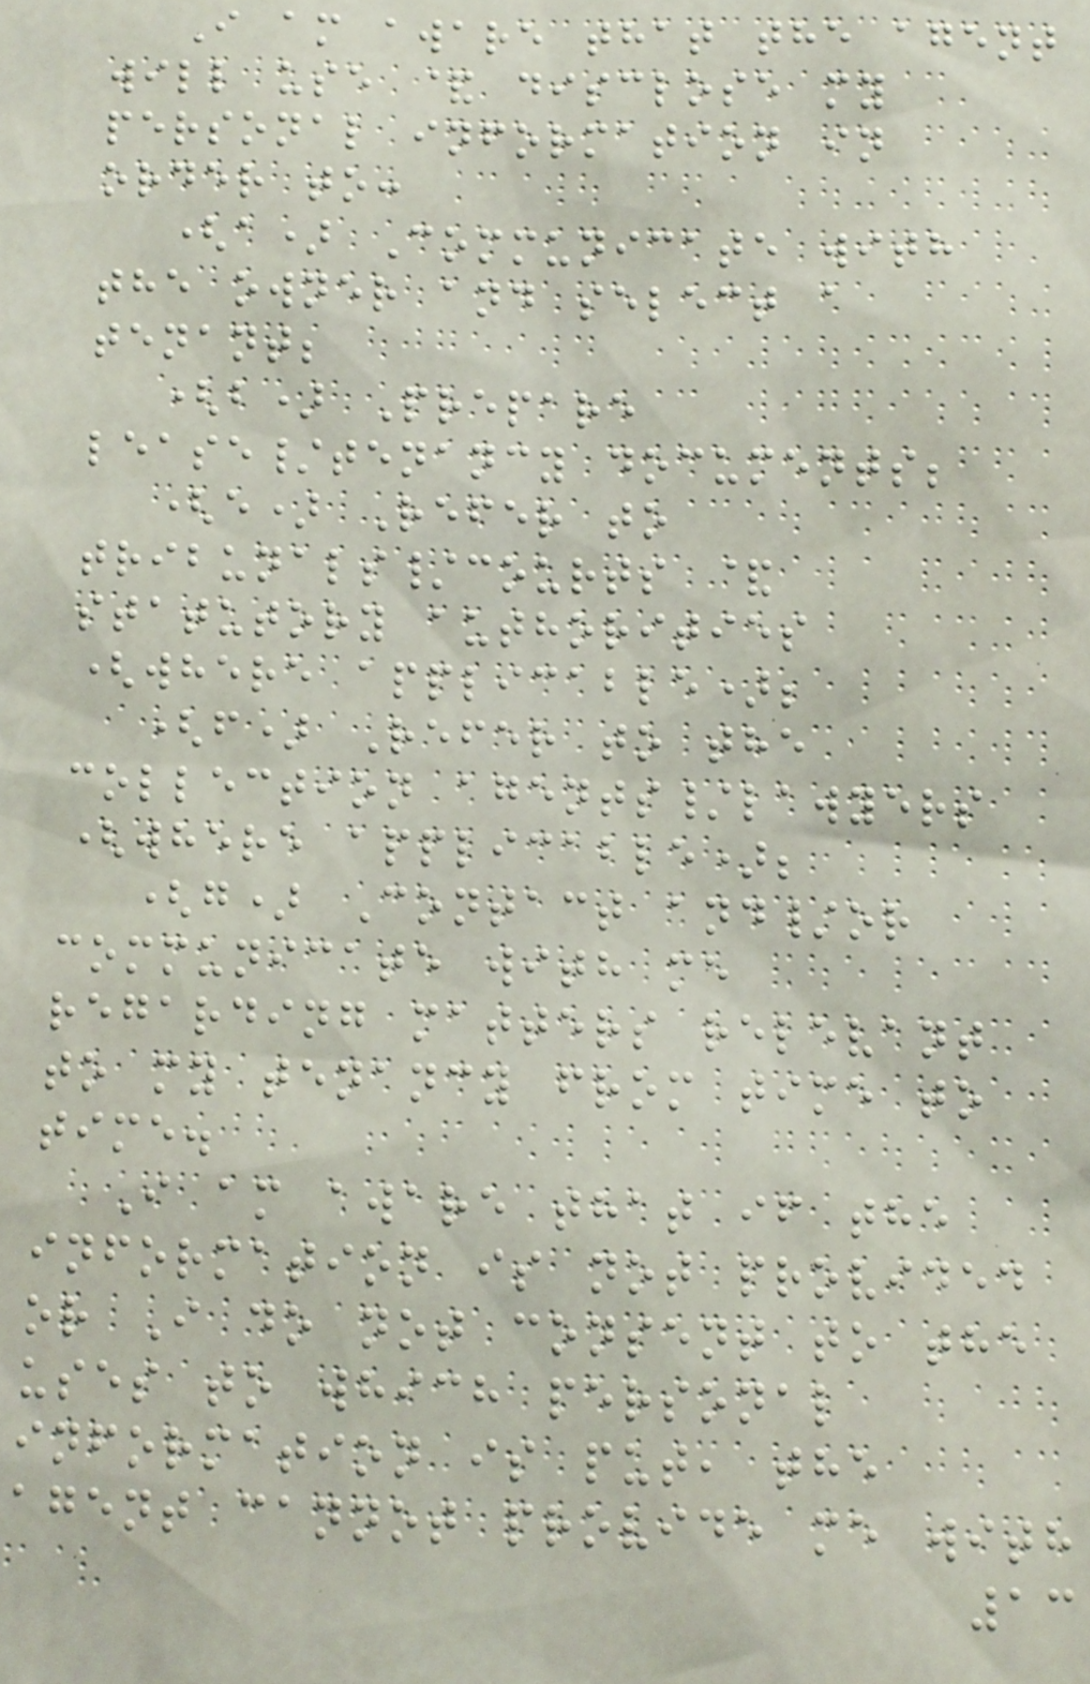I am aware that the agent
will use & disclose my
personal information in
order to:
(a) Communicate with
the owner and select a
tenant;
(b) Prepare
lease/tenancy documents;
(e) Refer to
tribunals/courts &
statutory authorities
(where applicable);
(f) Refer to the
collection agents/lawyers
(where applicable);
(g) Contact and/or
communicate with me
regarding matters relevant
to my tenancy from time to
time.
I am aware that if the
information is not provided
or I do not consent to the
uses to which personal
information is put, the
agent cannot provide me with
13
